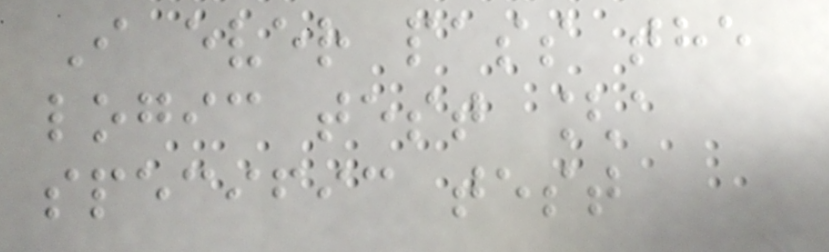I ever pass the
logic test [a
specific test
